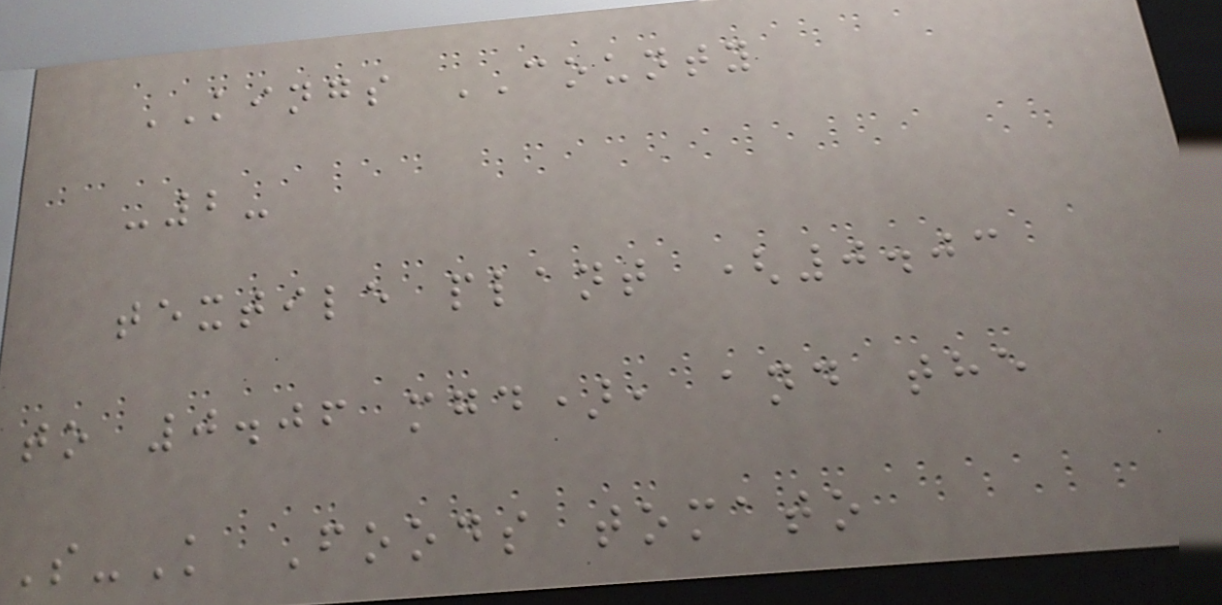KINGS COUNTY
-2-
textile plant (0.03
to 0.06 mgd), and the
S-K Foods tomato
